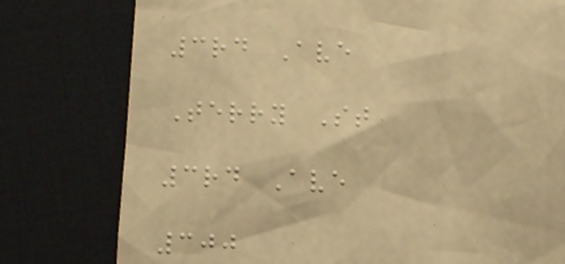3rd Ave
Terry St
3rd Ave
300
